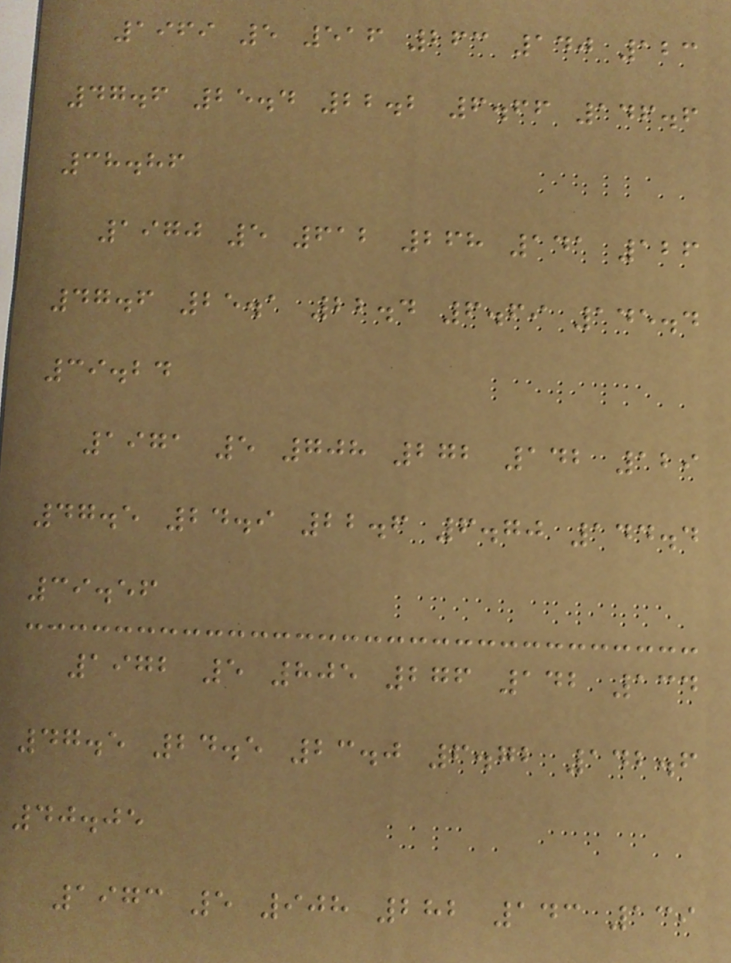1969 5 516 263 140 123
47.6 25.4 22.2 6.66 146.6
38.86
1970 5 612 268 141 126
47.6 25.1 22.4 6.69 145.4
39.24
1971 5 708 272 142 129
47.5 24.9 22.6 6.70 144.4
39.56
1972 5 805 276 142 134
47.5 24.5 23.0 6.72 142.6
40.05
1973 5 908 282 143 139
